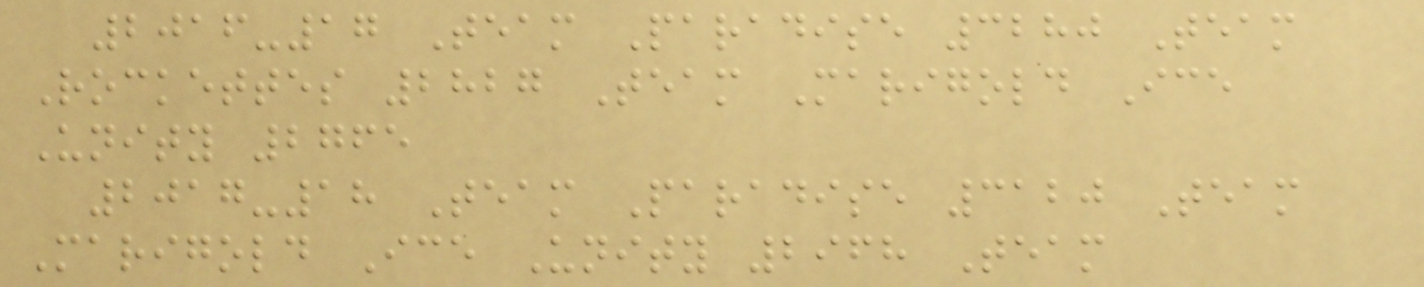2016-17 Team Paradise 3280 Team
Rockettes 2827 Team Marigold Ice
Unity 2765
2017-18 Team Paradise 3120 Team
Marigold Ice Unity 2968 Team
